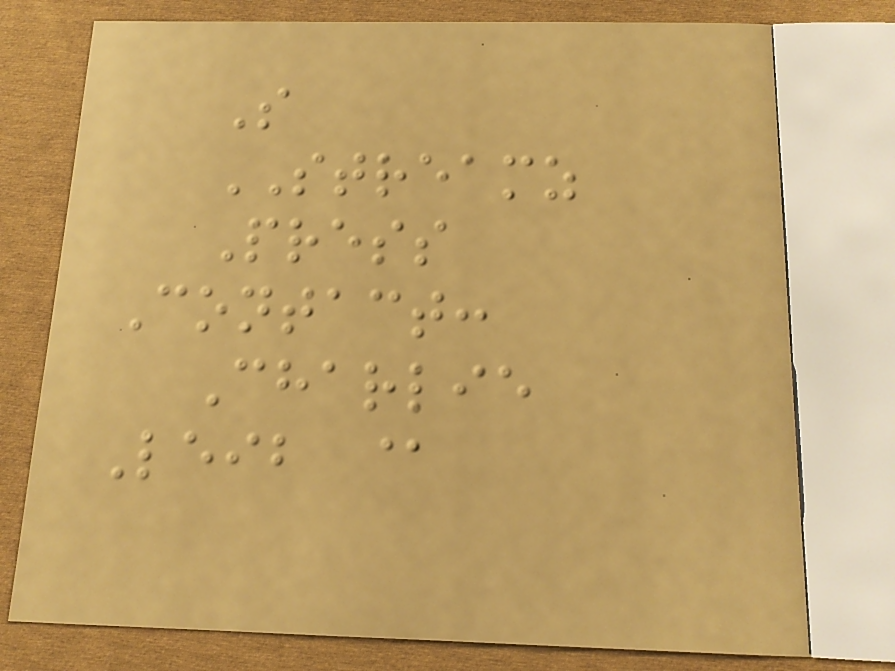S
STREAMZ
Press
Contact:
Charlie
Leib @
